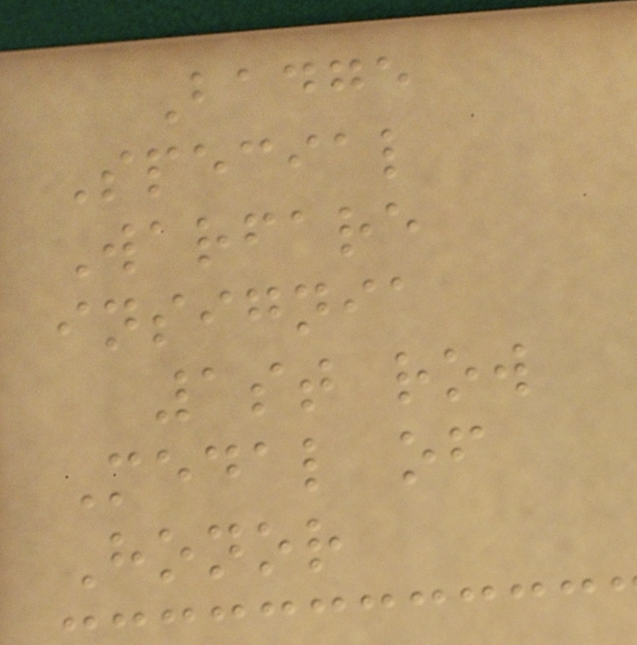Badge
Special
Warfare
insignia
1st row
Medal of
Honor
